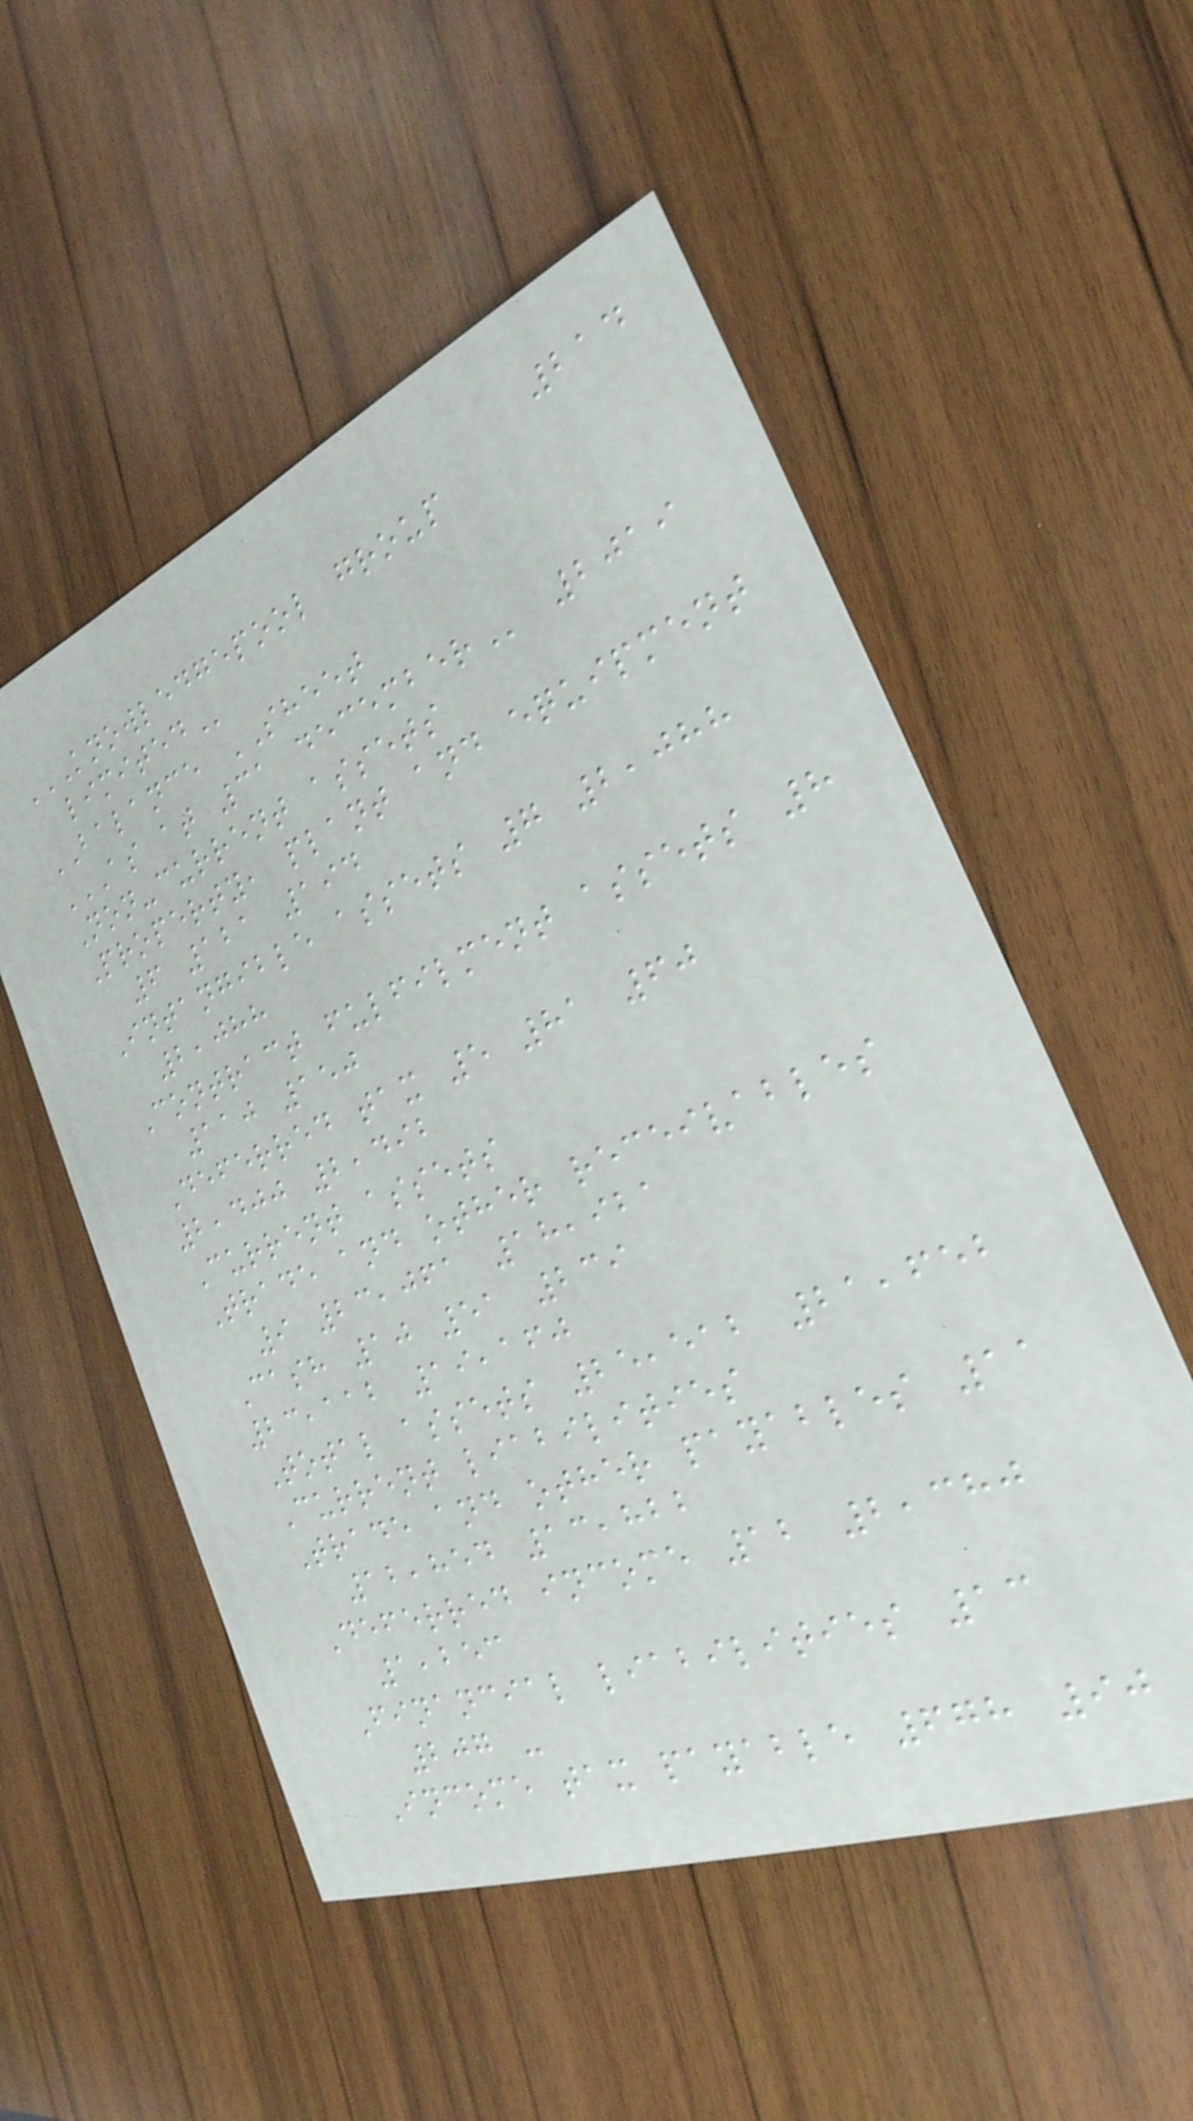214
KNOWLEDGEPOOL GROUP
LIMITED
BALANCE SHEET
AS AT 31 DECEMBER 2019
Non-current assets
Property, plant and equipment
6 121 194
Intangible assets 7 2,088
2,088
Contract fulfilment assets 8
110 150
Deferred tax 5 81 60
2,400 2,492
Current assets
Trade and other receivables
9 23,061 18,921
Cash 10 51 239
23,112 19,160
Total assets 25,512 21,652
Current liabilities
Trade and other payables 11
12,854 13,822
Deferred income 12 2,380
1,253
Financial liabilities 13
207 -
Income tax payable 678 90
